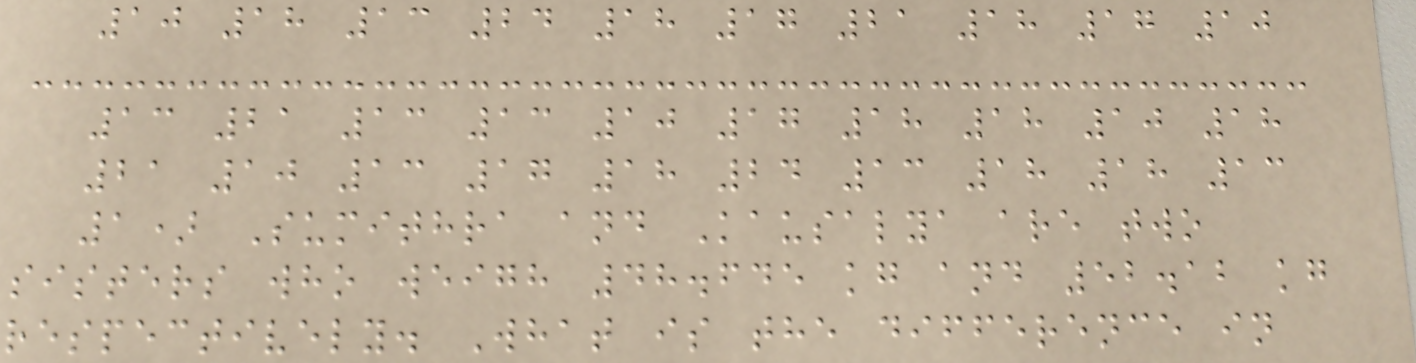10 18 13 24 18 17 21 18 17 10
13 21 13 13 10 17 18 18 10 18
21 10 13 17 18 24 13 18 18 13
1) Sumithra and Kausalya are two
sisters who weigh 48.645 kg and 52.12 kg
respectively. What is the difference in
